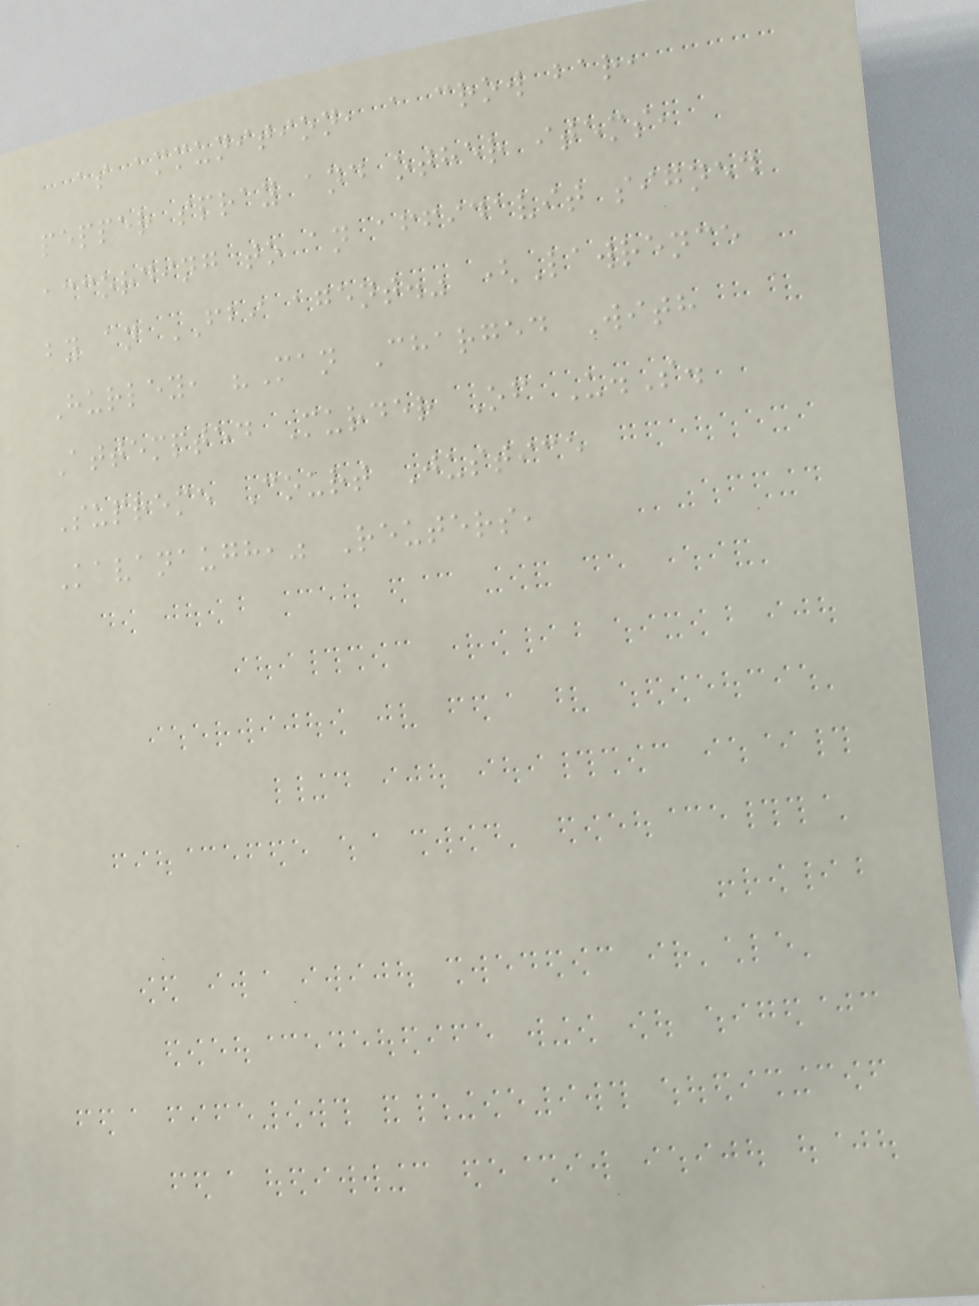as ammunition, a crow bar,
pepper spray and other items,
according to an affidavit signed
by an FBI agent." (Lawrence
Hurley, "Man Charged With
Attempted Murder Of U.S.
Supreme Court Justice
Kavanaugh," Reuters,
